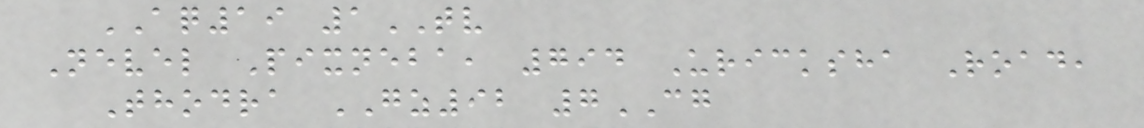AQ19 1TV
Nevel Pixneba, 794 Uricksha Road,
Thodra GZ92 7CG
